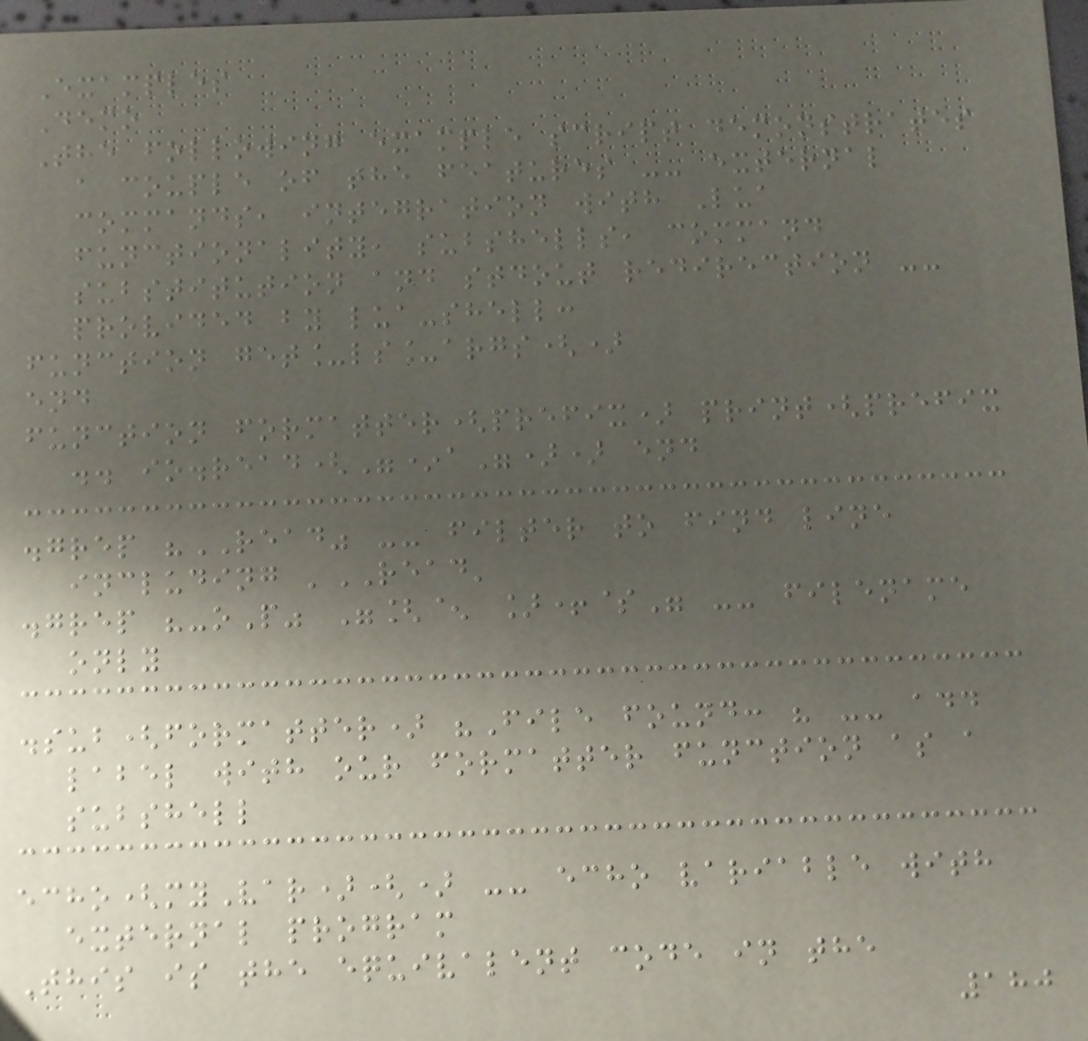Examples
Demo
The following example script demonstrates
a couple of the features -- external
commands, integration with Lua
functionality, subshells, command
substitution and stdout redirection --
provided by lua-shell:
function get_ls_args()
end
function formatter(prefix) print(prefix
.. io.read("*a")) end
.grep "READ" -- filter to find line
including 'READ'
.grep "-oP" "[^ ]+$" -- filename
only
.sub(formatter) "File found: " -- add
label with our formatter function as a
subshell
echo(myVar)() -- echo variable with
external program
This is the equivalent code in the
180
